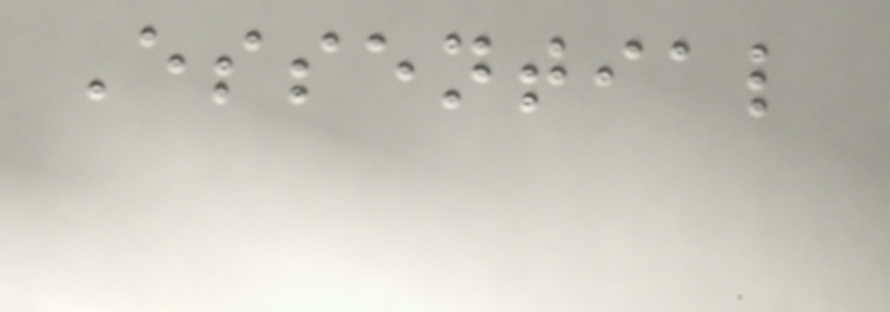Essential
